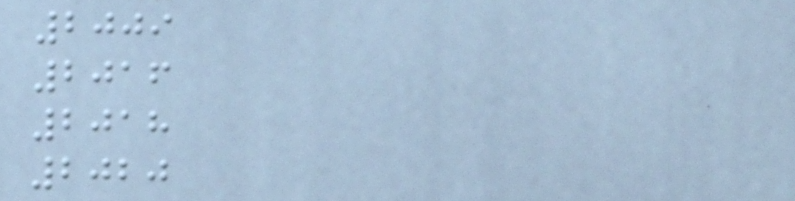2009
2016
2018
2020
